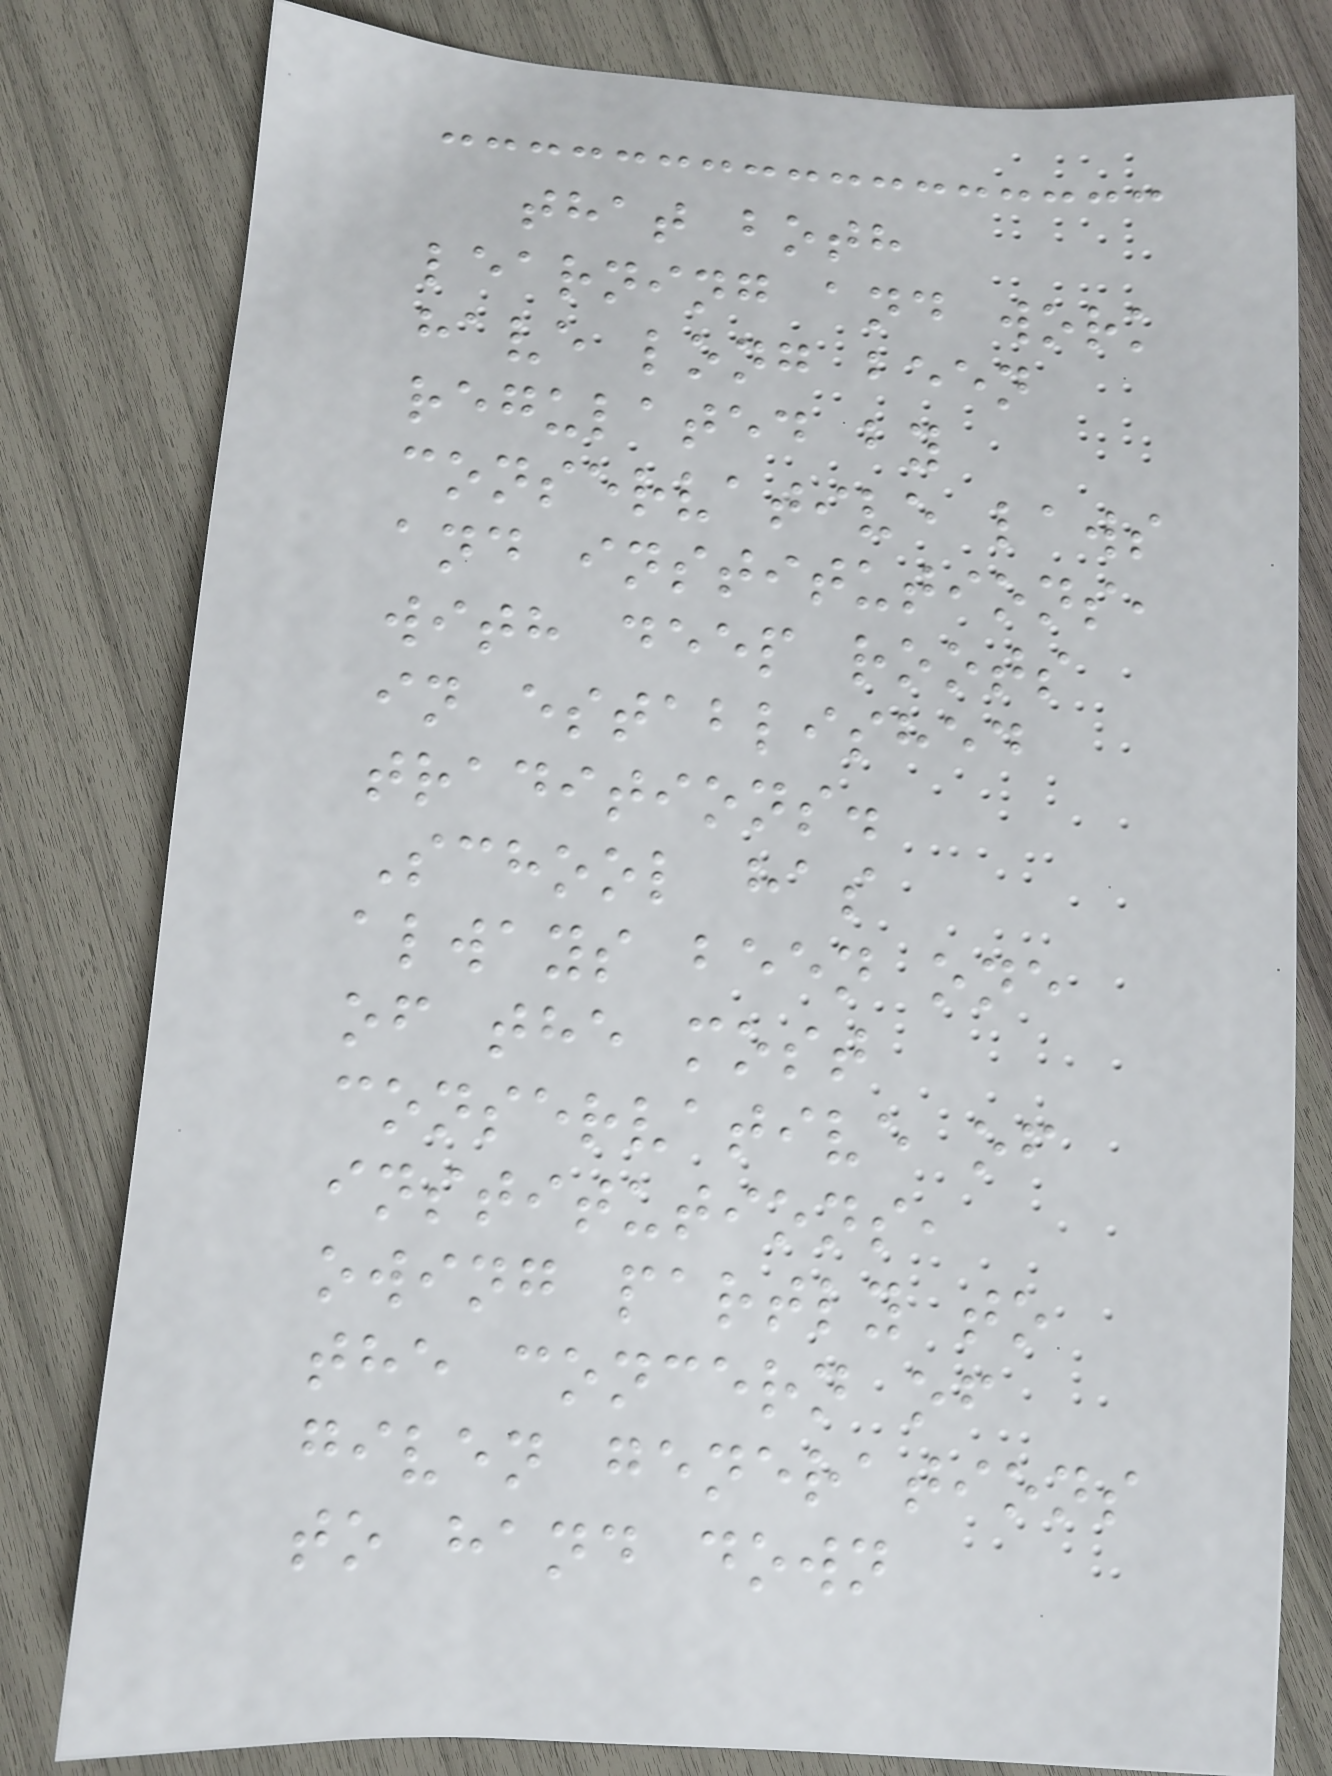that both
learning and work
have long been
regulated by
conservative laws
and institutions,
with deep roots
in established
traditions.
School has
always been one
of the most
conservative of
institutions,
owing partly to
the concern of
given generations
to hand down
